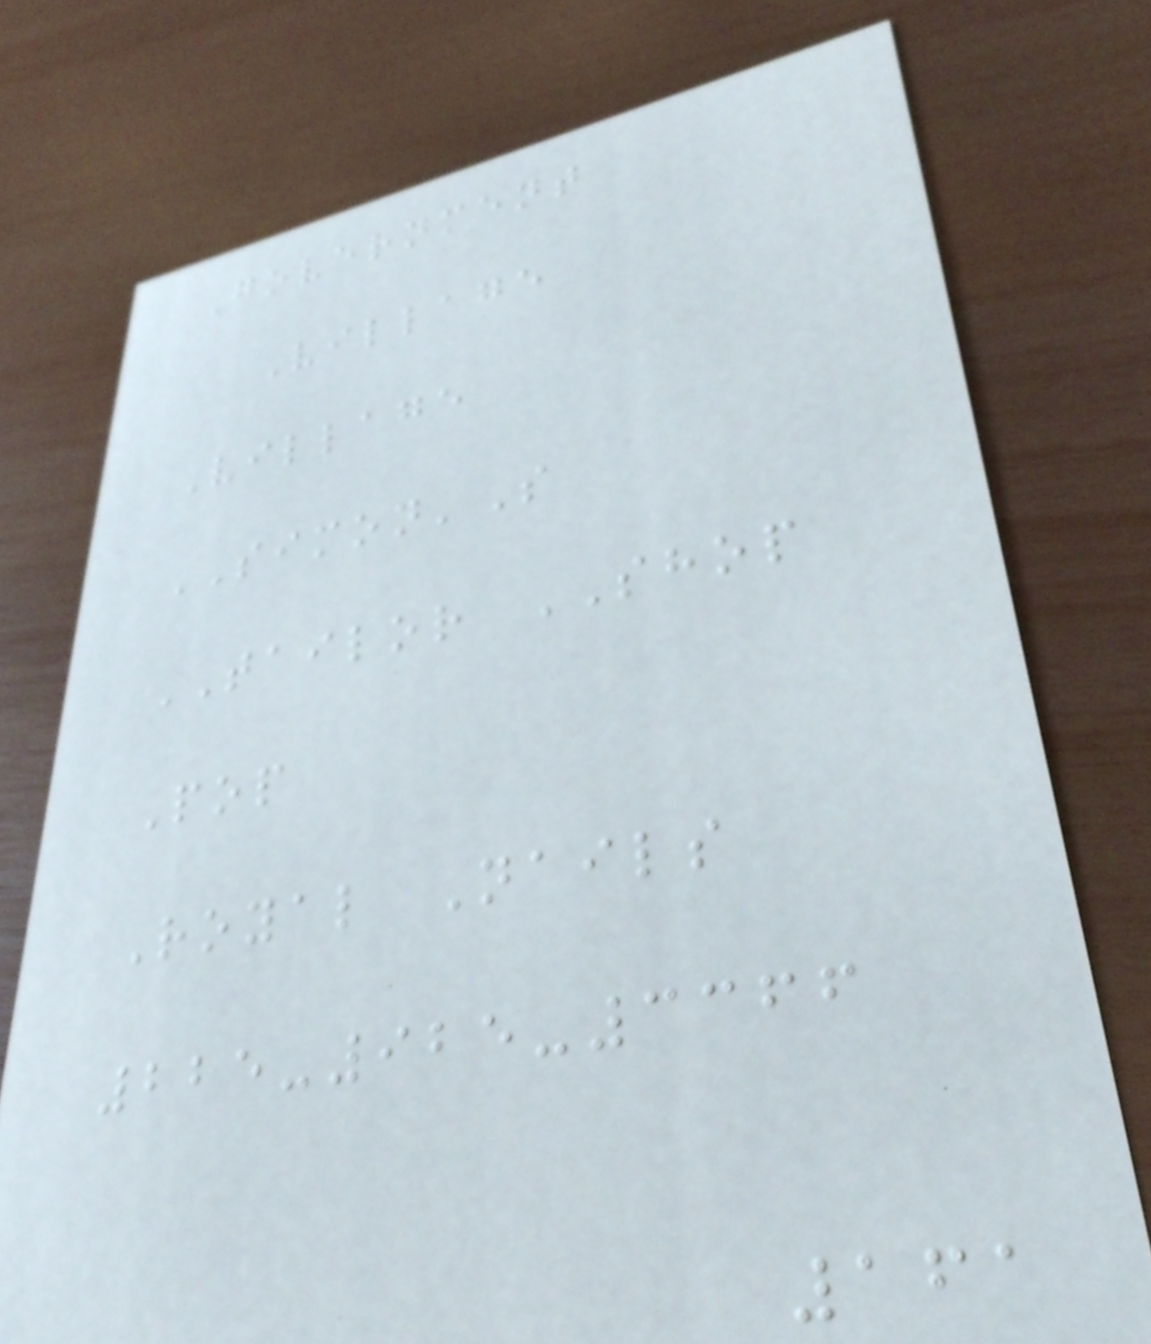Government
Village
Village
SIMON'S
TAILOR SHOP
Pop
Royal Nails
225-925-3366
161
